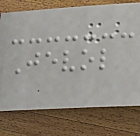Jevol
